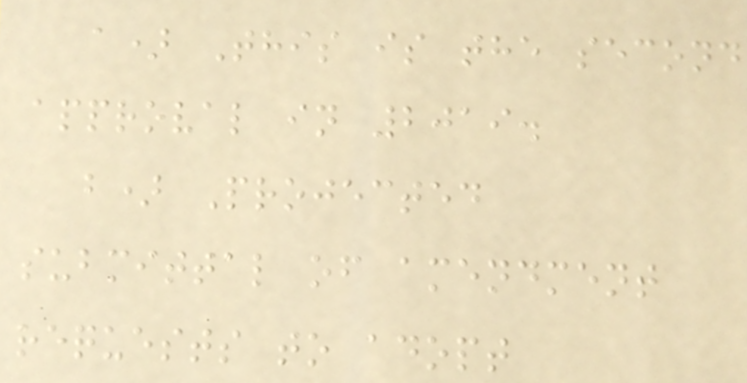a) This is the second
approval in 2019.
b) Projected
submittal of amendment
requests to adopt
